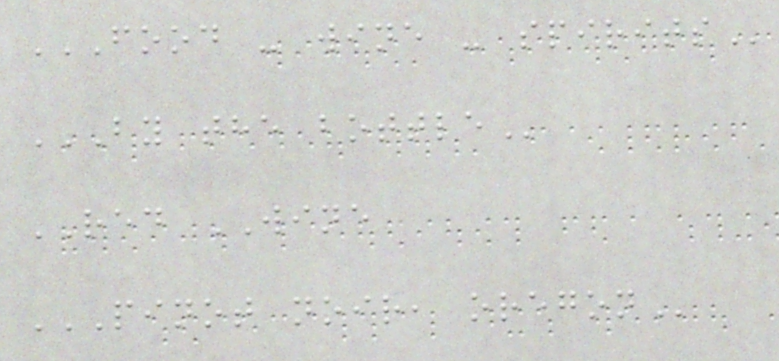FOOD - WINE - SPIRITS
BY THE BOTTLE
RED WINE
PINOT NOIR, OREGON
